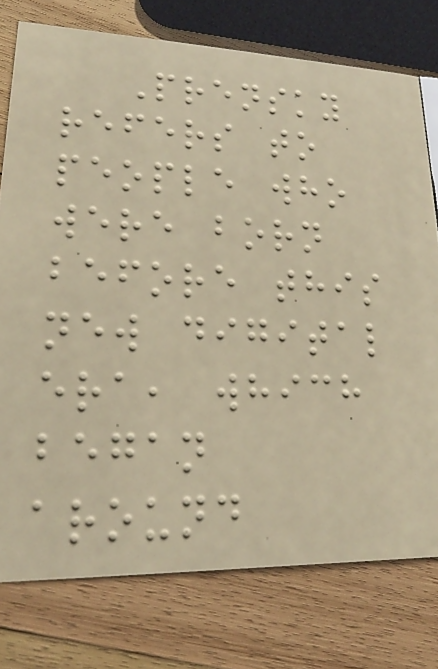Prensky
refers to
people who
were born
before this
new digital
era, which
began
around
